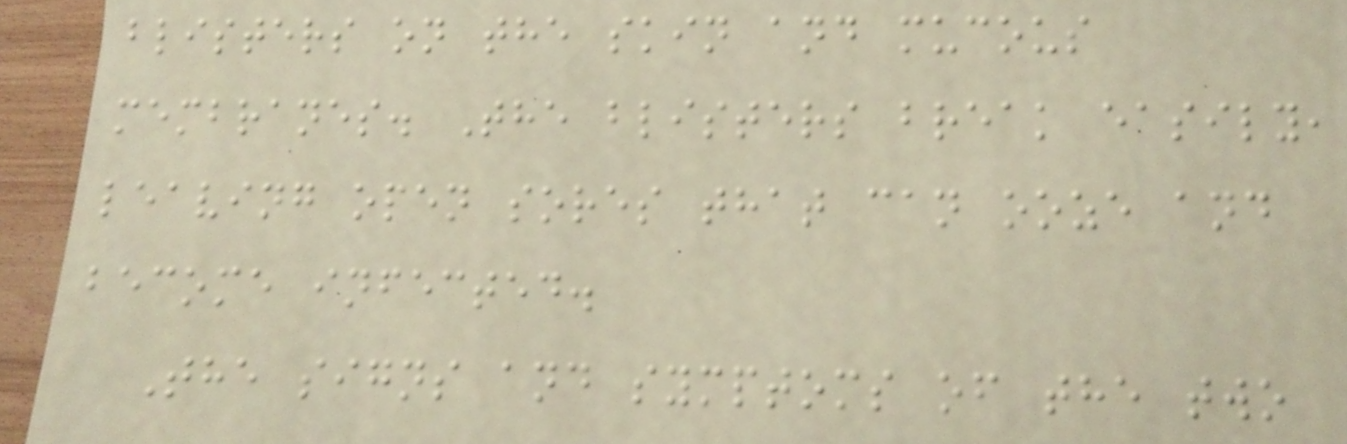blisters on the skin and mucous
membranes. The blisters break easily,
leaving open sores that can ooze and
become infected.
The signs and symptoms of the two
